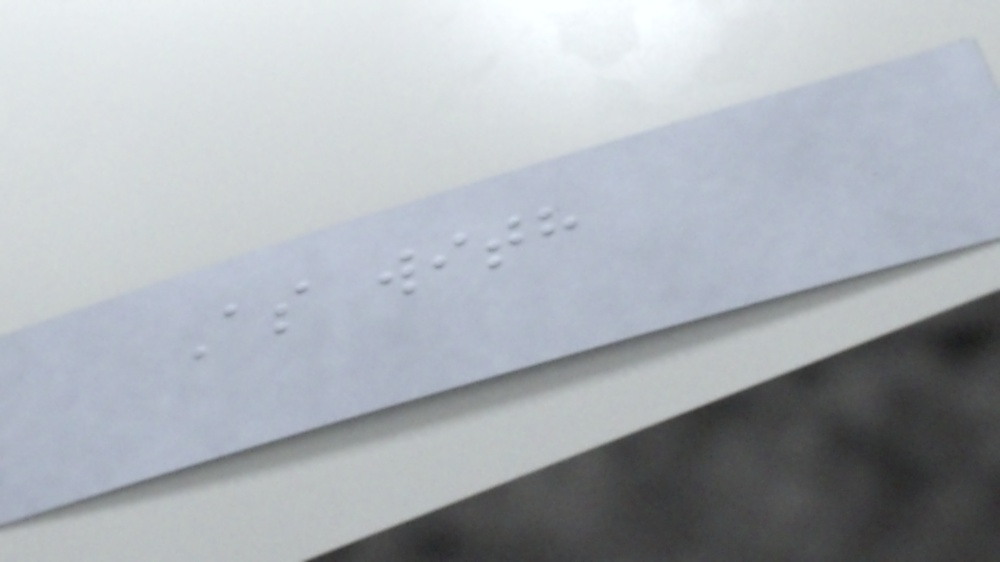As with
